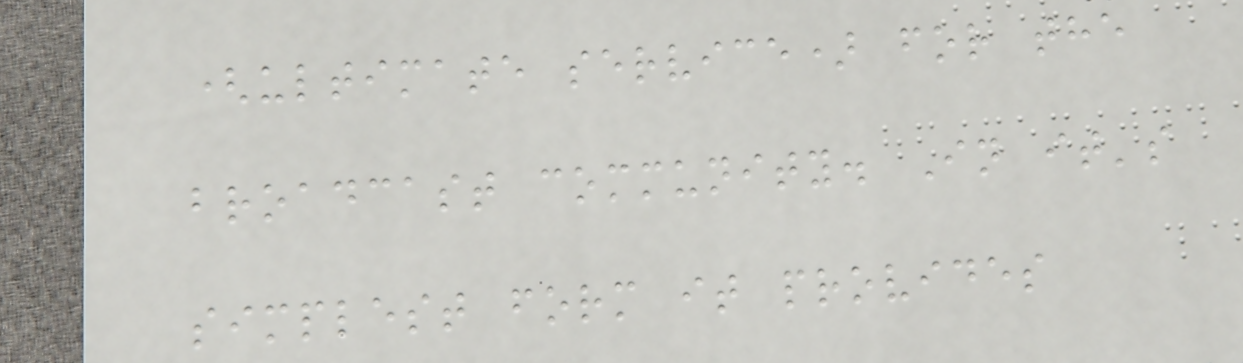(ultimate service) for the
broadcast community. In it's
simplest form it provides
